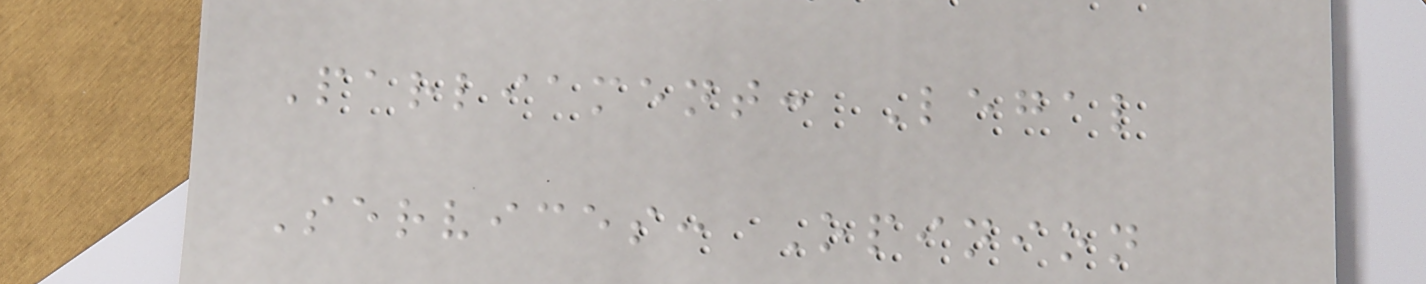Parliament: Legal
Services: Opinion
